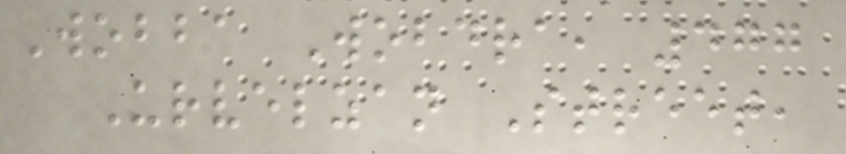Wobba Wobdra, 477
Urvelzan Street,
